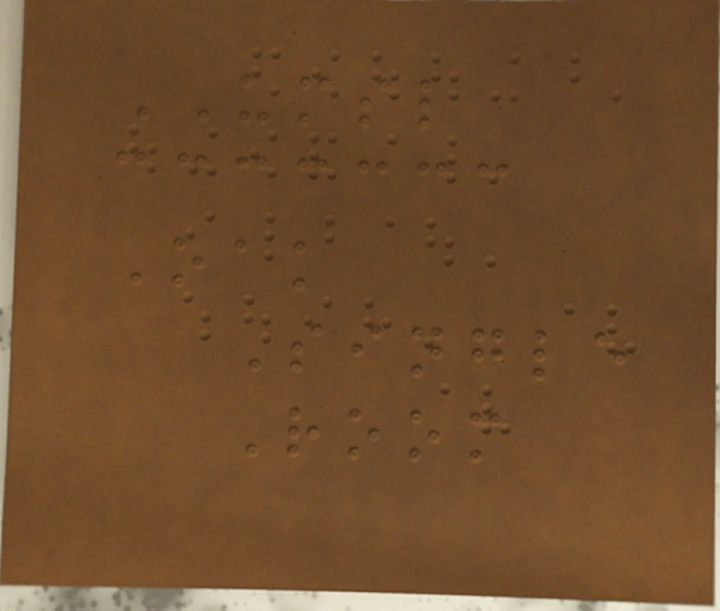UMSL
Oak
Single
Room
